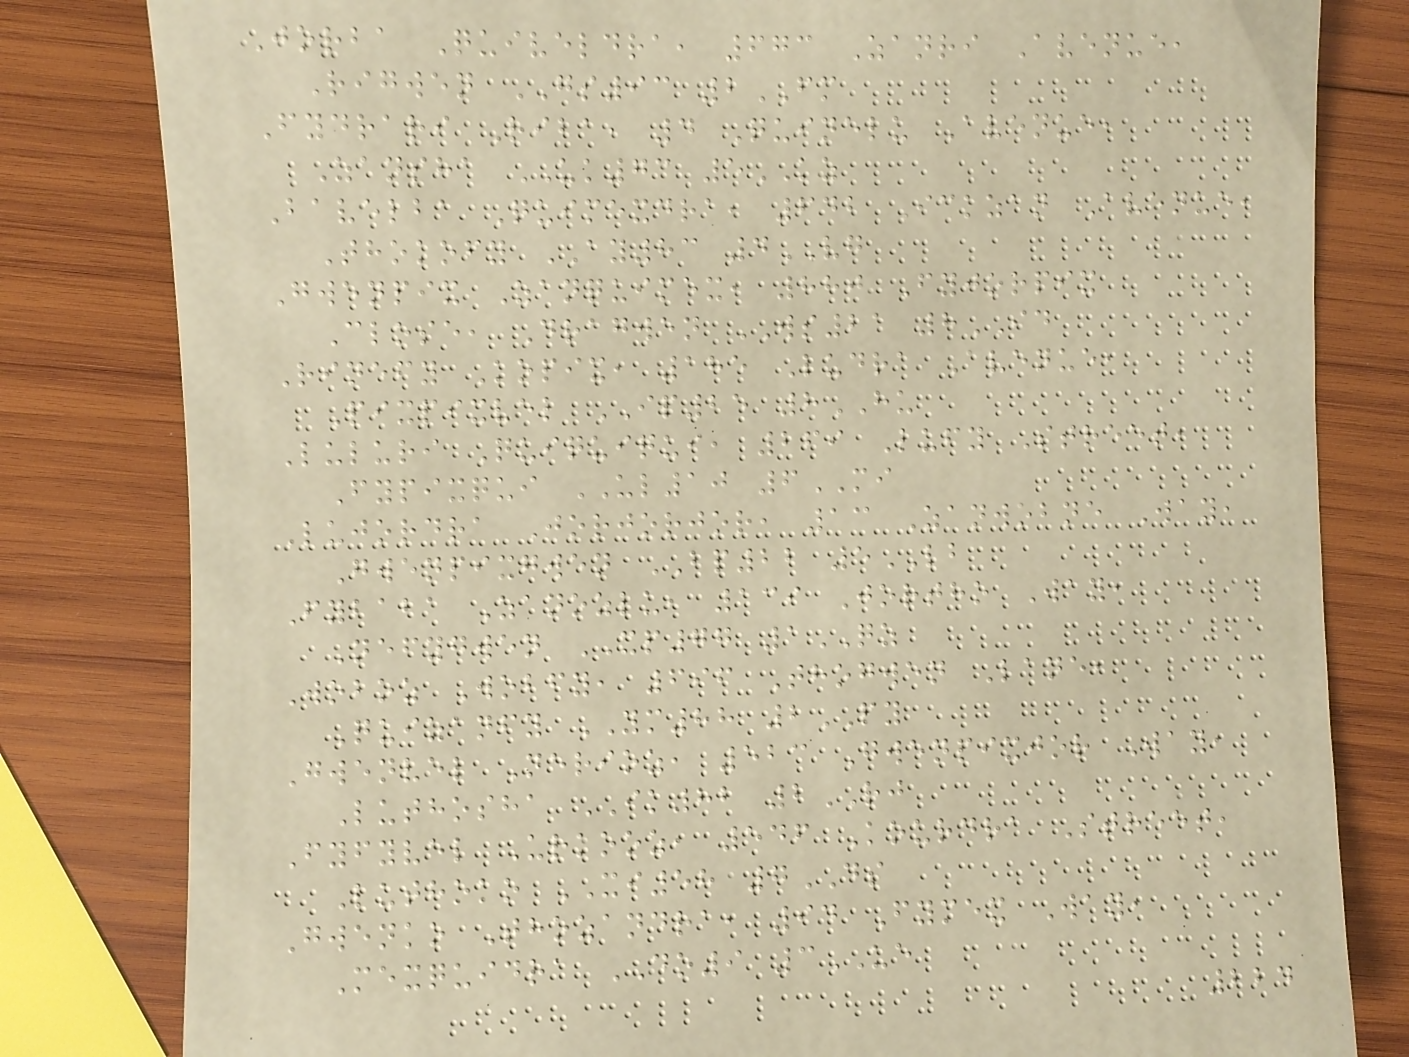Jorba Quiveldra, 673 Zanri Avenue,
Rigwen GS93 2FM
Fydrari Riba, 4 Quinelu Avenue,
Zansha UK73 5KZ
Bavelba Quimexdra, 642 Ickzan Avenue,
Thokofy AY83 4VG
Gwenpix Zanquimex, 880 Fyjorpix
Close, Dragwen WS21 8ID
Rinefy Kopix, 185 Ludra Avenue,
Pixpixvel IP25 8HU
Luluri Quiquiqui, 269 Lufy Street,
Fypixqui UL10 6MI
Lujordra Jorjorjor, 13 Zanwobne Way,
Gwenpixgwen BP22 5LB
Fybaba Zanozlu, 139 Jortho Way,
Nefygwen XP77 1QZ
Woboz Wobfy, 696 Thogwen Lane,
Quizanfy YM88 2PY
Gwenvel Nerioz, 523 Gwenpixjor Way,
Luthosha IK82 2RJ
Fyfyvel Urkooz, 546 Kourdra Street,
Luthoko XI58 7DS
Gwenko Thozandra, 94 Fymex Way,
Mexquidra DO9 3UE
224
